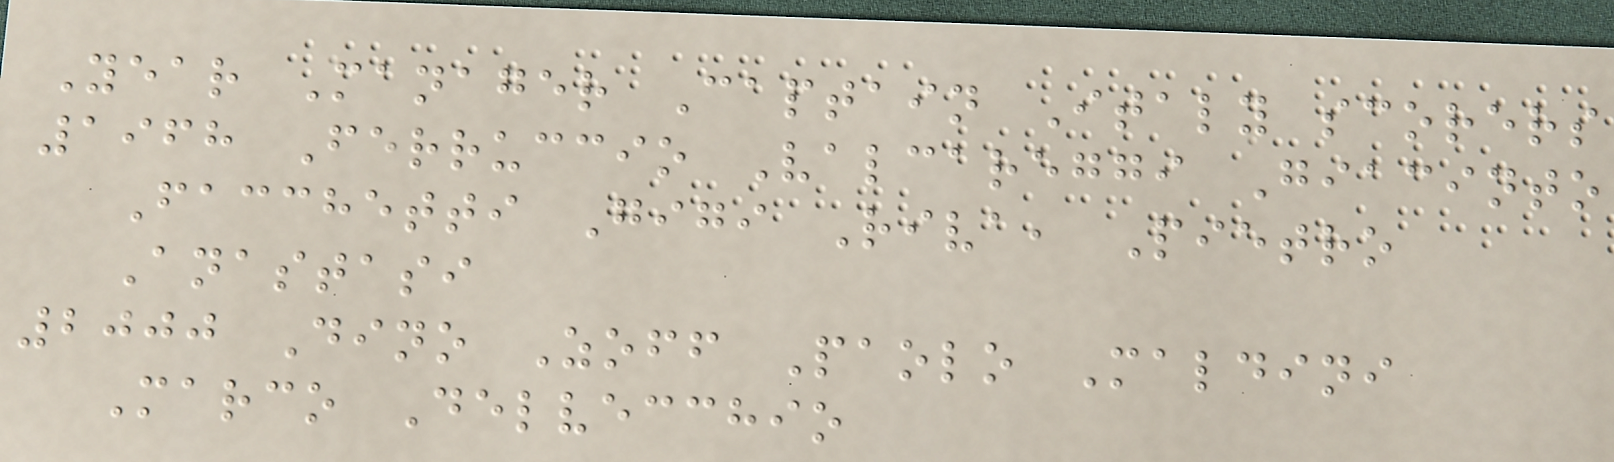Year Manager Captain Italy scorers
1968 Ferruccio Valcareggi Giacinto
Facchetti Gigi Riva, Pietro
Anastasi
2000 Dino Zoff Paolo Maldini
Marco Delvecchio
